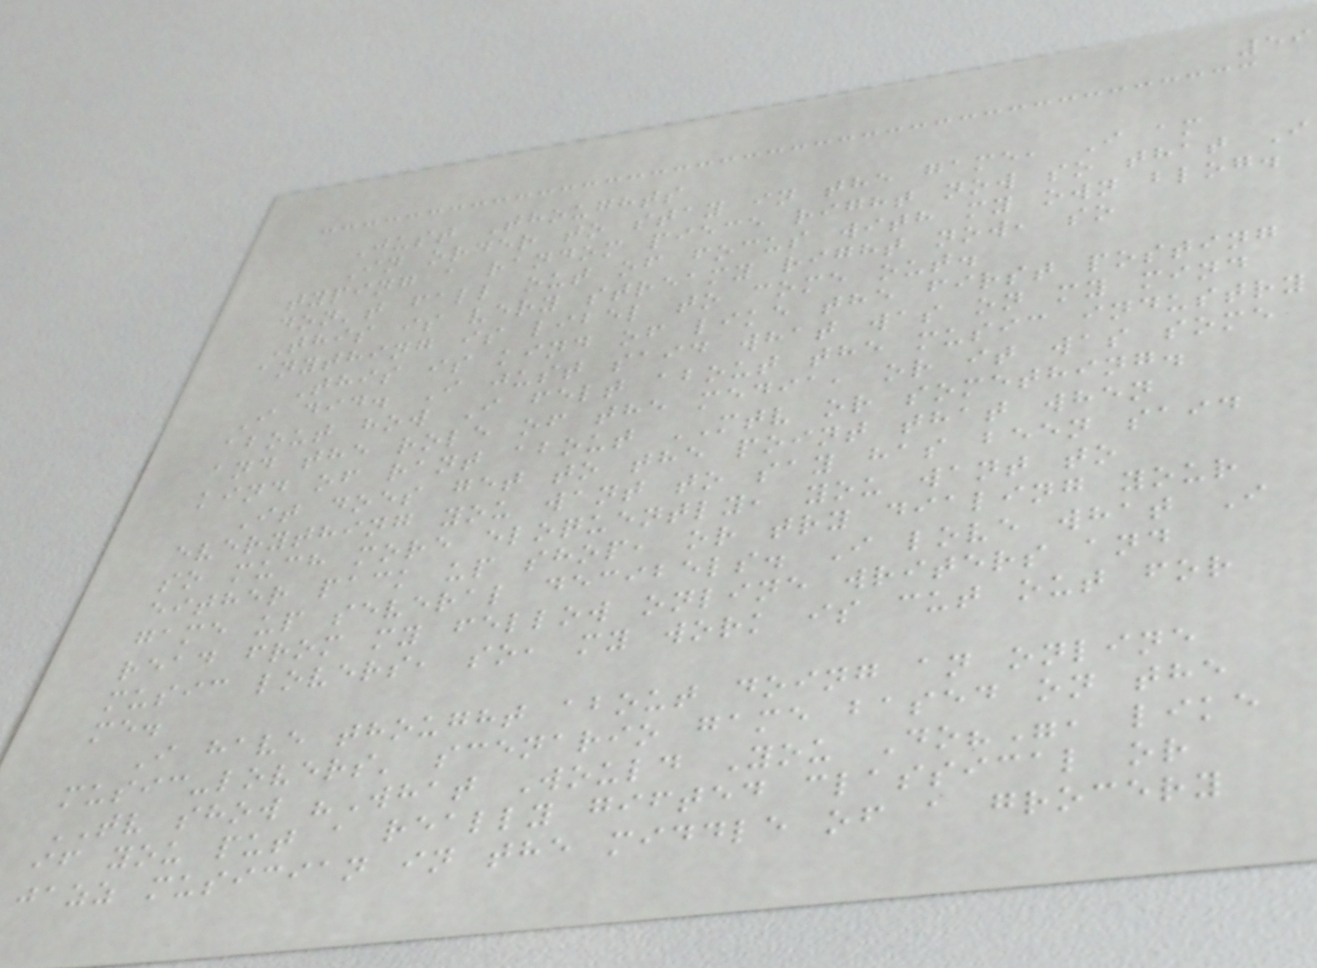59
Just Thoughts
In order to stay in the game, I am
typing a random piece right now so that I
don't fall out of focus with my own blog.
This is very streamy right now, so
anything is libel to come out.
This is kind of like the first posting
I did. I just said what was on my mind
about how I felt about the music industry
and the role of the media, or it was some
kind of rant about MTV or something.
It does get to the point that when
everything you want to say has been said
so much more eloquently, you want to
either pack up shop, or try dialing your
game up several decibels. I love what I
read from my fellow online writers and
music lovers, so, my work is cut out for
me.
I have thought about doing an online
music-lovers' scenario game based on the
TV show "What Would You Do?", like
if you put a really gifted classical or
jazz musician in the middle of a grocery
